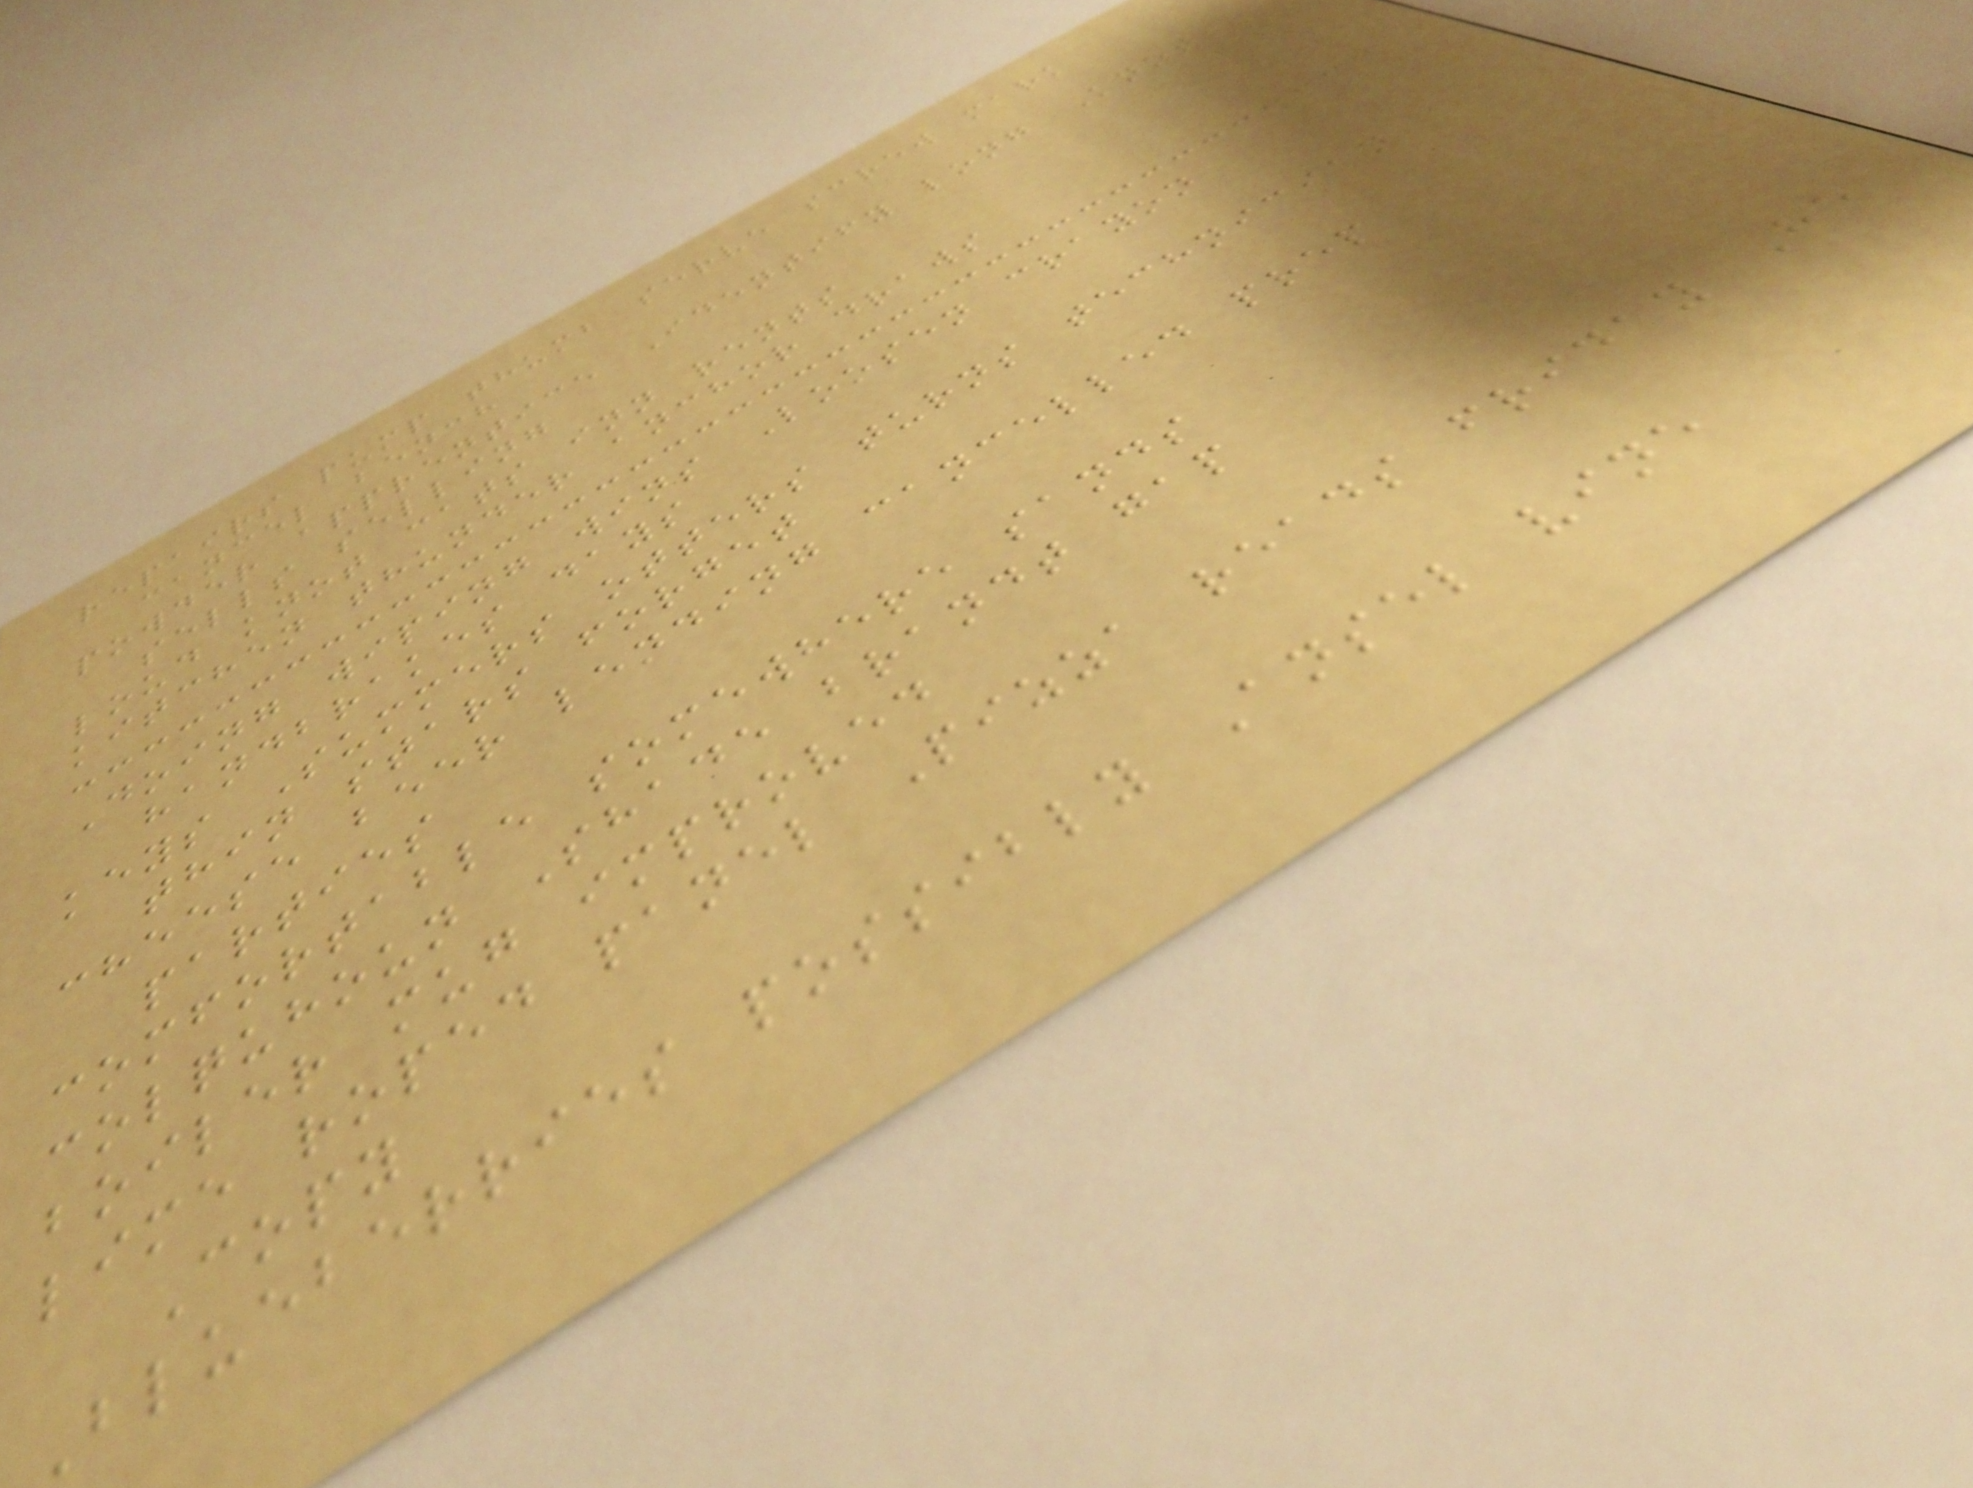repairs pump thumb serve screw mark
cancel bench
powder apprentice Identify long Knots
sells selling
loud knot cats inn rents
kitchen thunder anchor draws
Doing wiping wins Loosen crayon
handbrakes days
keys Summers otters turns technician
thin stars forget
cheese beer lending cancelled prep
parties
comfortable somewhere sands
colquhoun Shade brandt gap
boiler mug improved
lime roped panel Pizza reads friday He
Copy
Blueberries possibly Ansel vine
